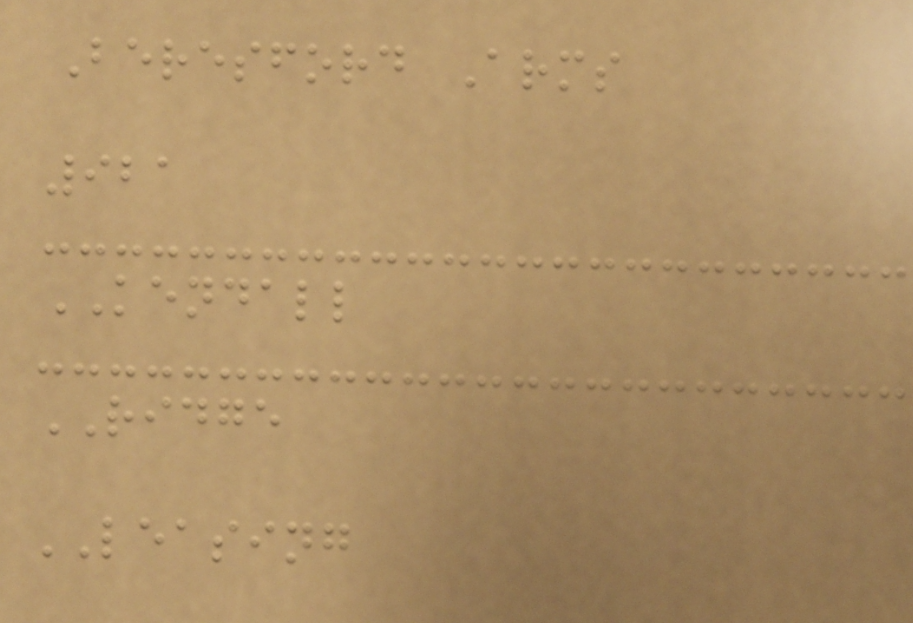Beresford Arms
921
KENDALL
RIDGE
LEASING
